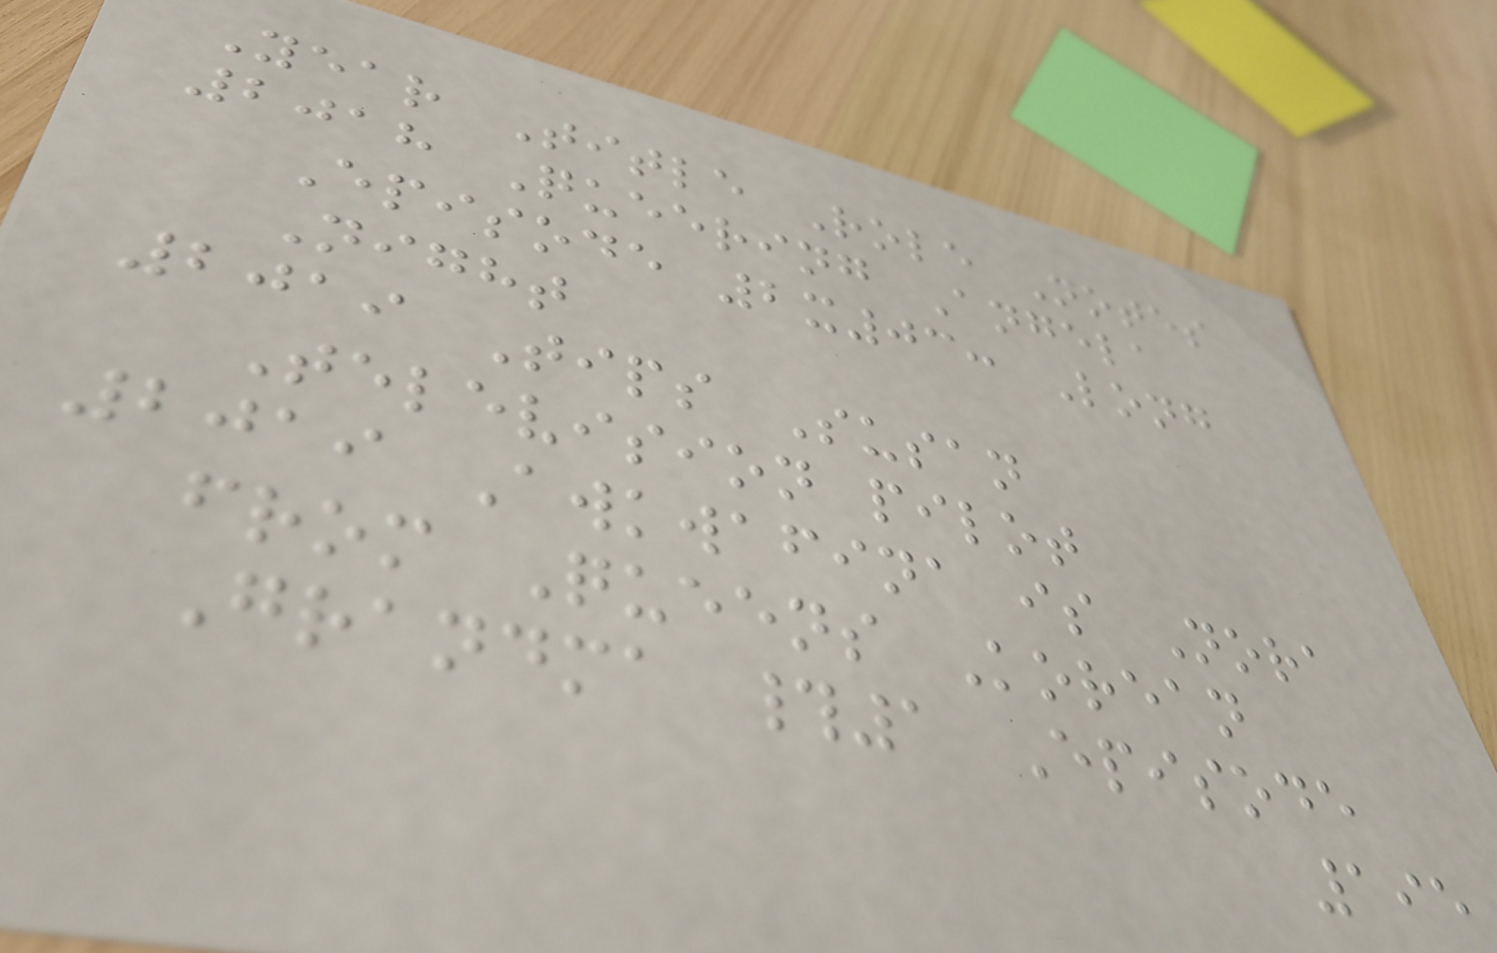Year Title Role Notes
2018 Queering Angela
Episode 2x03: Long
Night
2019 Tips Susan
Television pilot
2019 Awkwafina is Nora
from Queens Korean
Grandma #1 Episode
195
